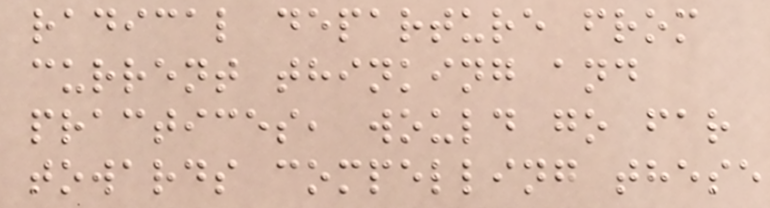radical departure from
current thinking and
practices, would go far
towards compelling these
